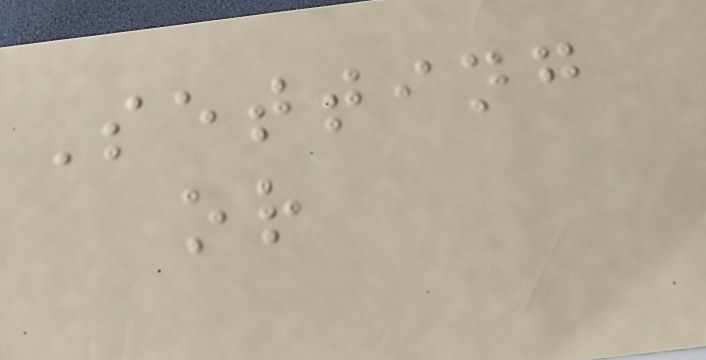Setting
or
